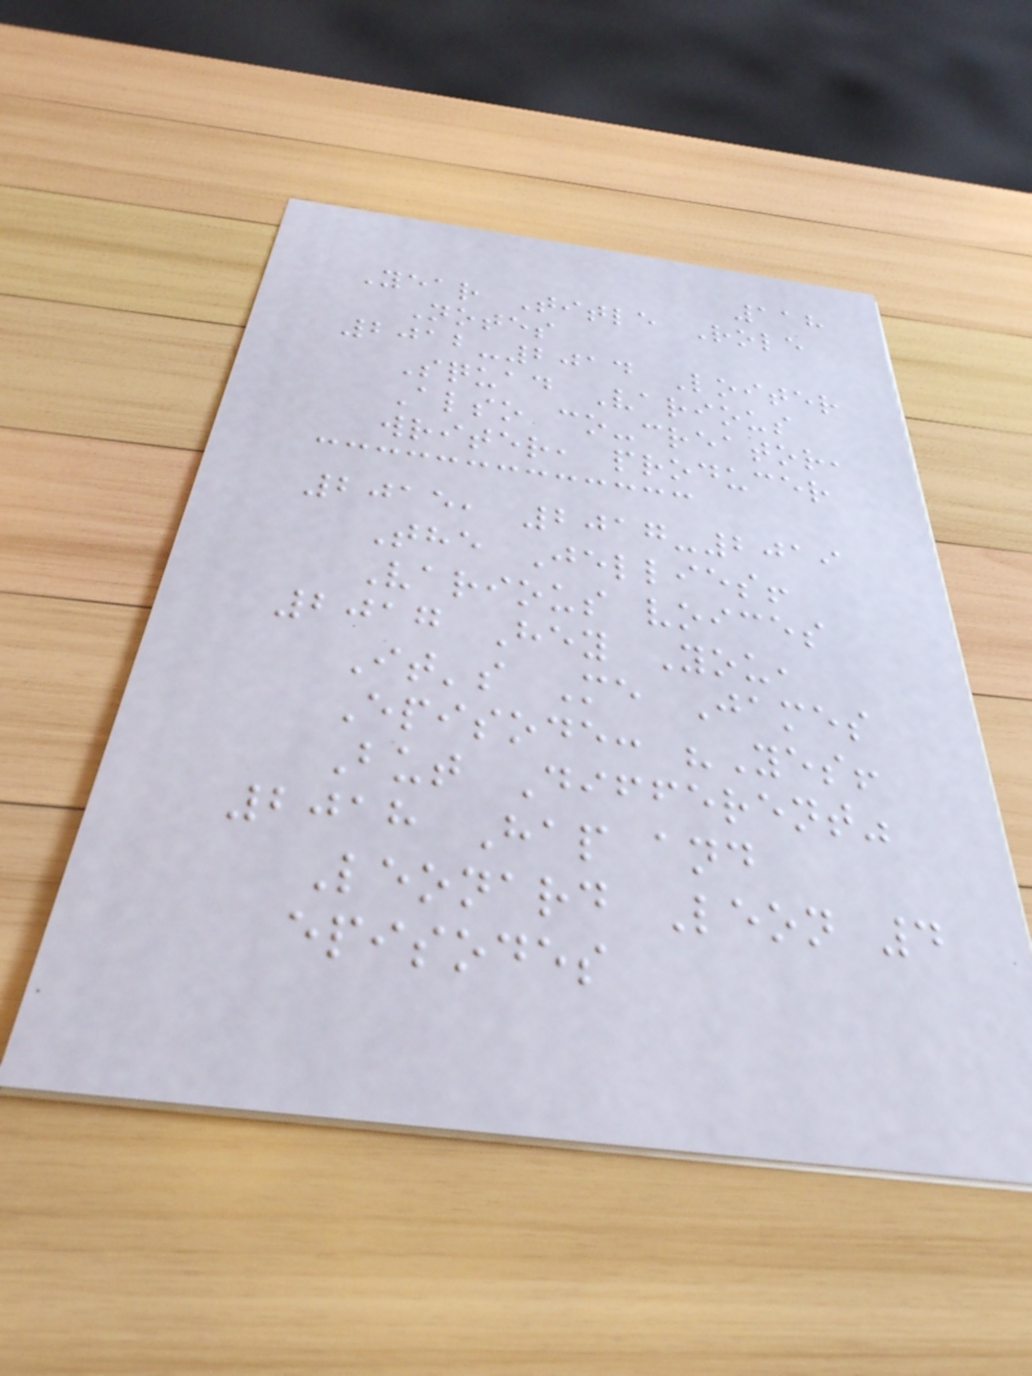118
Year Title Role
Notes
2012-2014 Loiter
Squad Various
Also co-creator,
writer, producer
2015, 2017-2019
The Jellies!
Various voices
2017 Hey You,
It's Me James
Episode: "Yes!
But Different"
2018 Hap and
Leonard Leon 4
episodes
